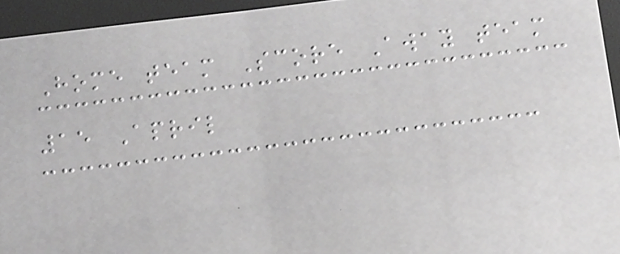Home team Score Away team
15 April
